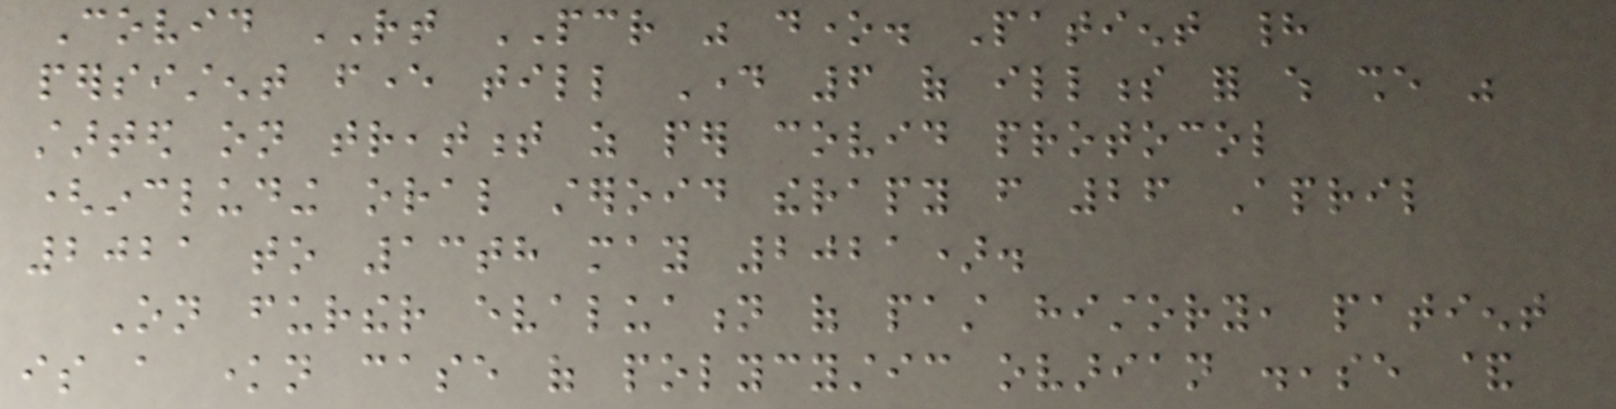Covid RT PCR was done. Patient had
persistent fever till Day 6 of illness for which she was
started on treatment as per covid protocol
(including oral steroid therapy from 26 April
2021 to 13th may 2021).
On further evaluation of past history, patient
is a known case of polycystic ovarian disease &
